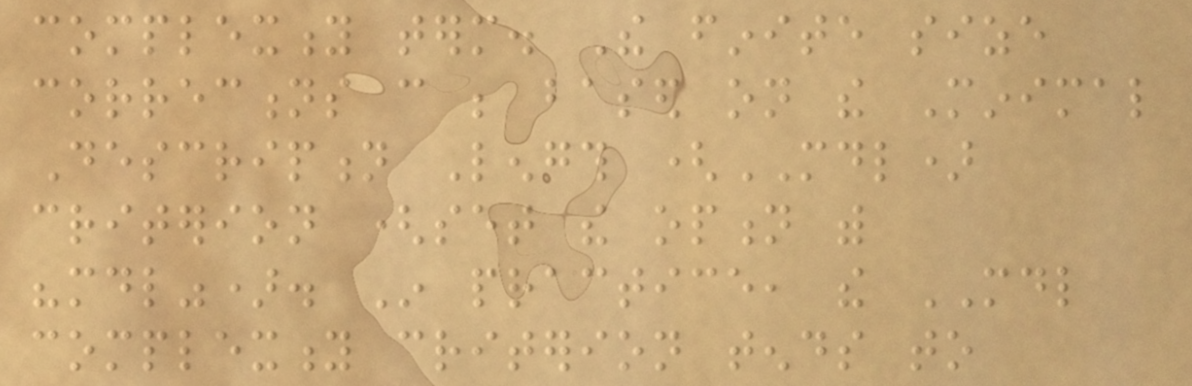complexity term. The finite size
corrections can be based on the Minimal
Description Length (MDL)
criterion (set the option with
"mdl"). In practice, the MDL
complexity criterion tends to
